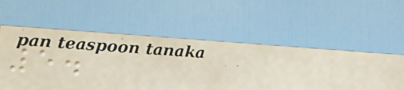5.
